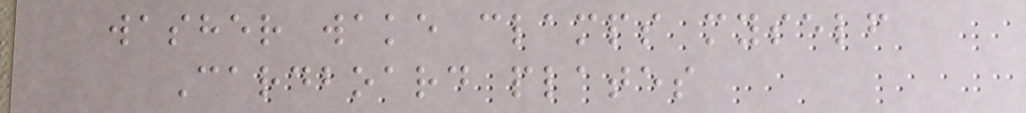washer wake clamps myself
Cardboard plates
